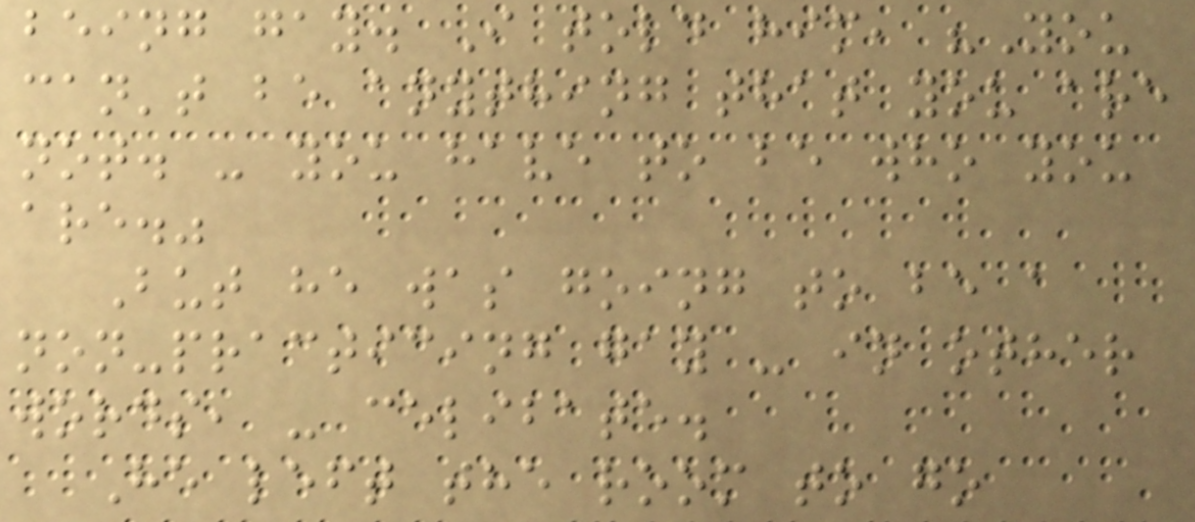being gay. I told him, "You
can't be anything that you are
not. - you have to be who you
are."
But he was going to be a
non-practicing gay - in other
words, - celibate.
He left the room to go
